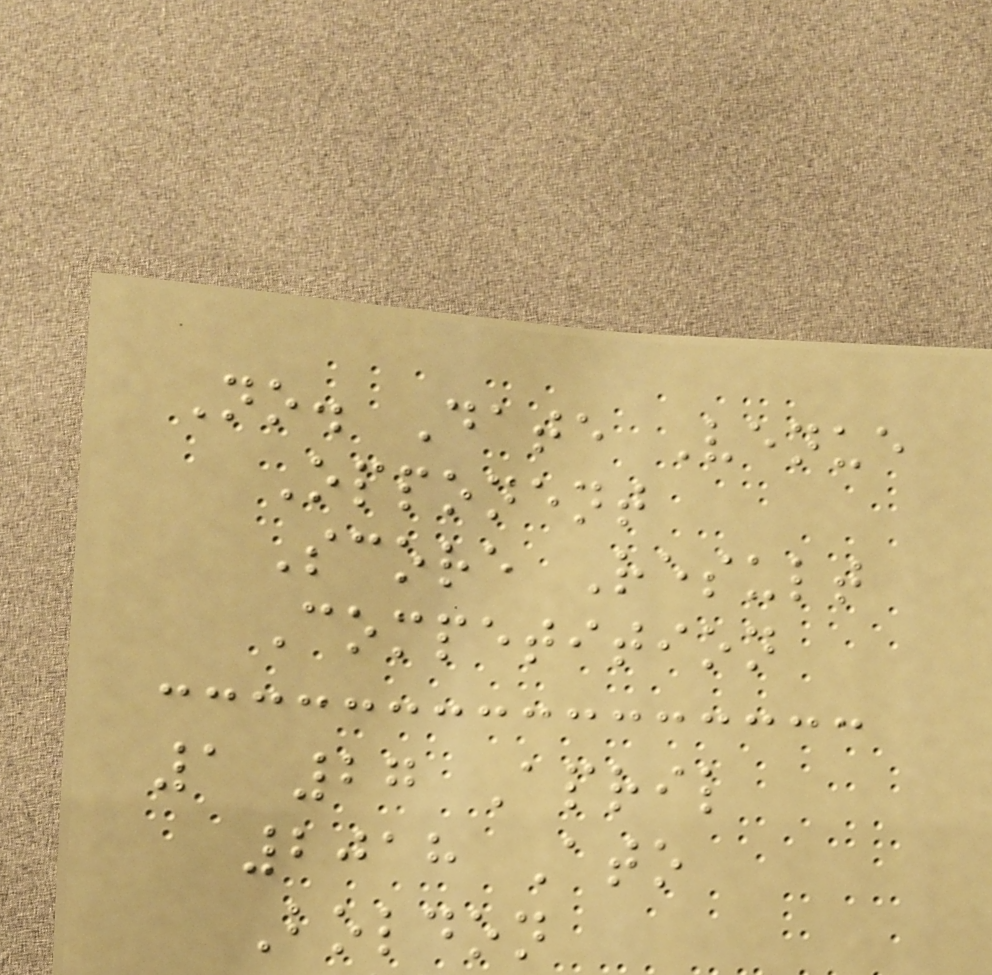No. Date Venue
Opponent
Score Result
Competition
1 27 April
2018 Ato
Boldon
